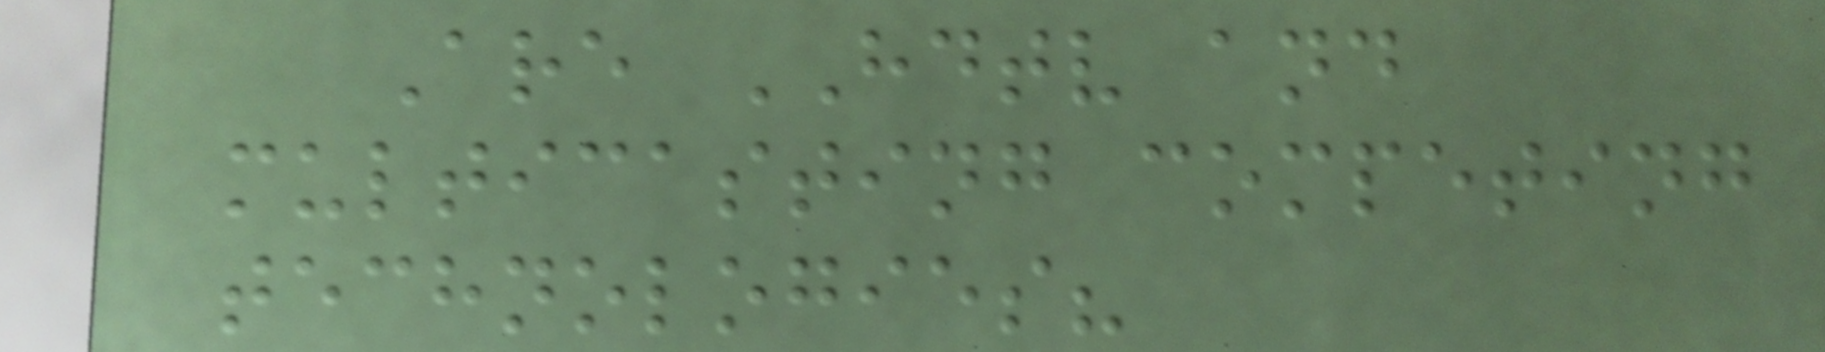Are HDTV and
multicasting competing
technologies?
